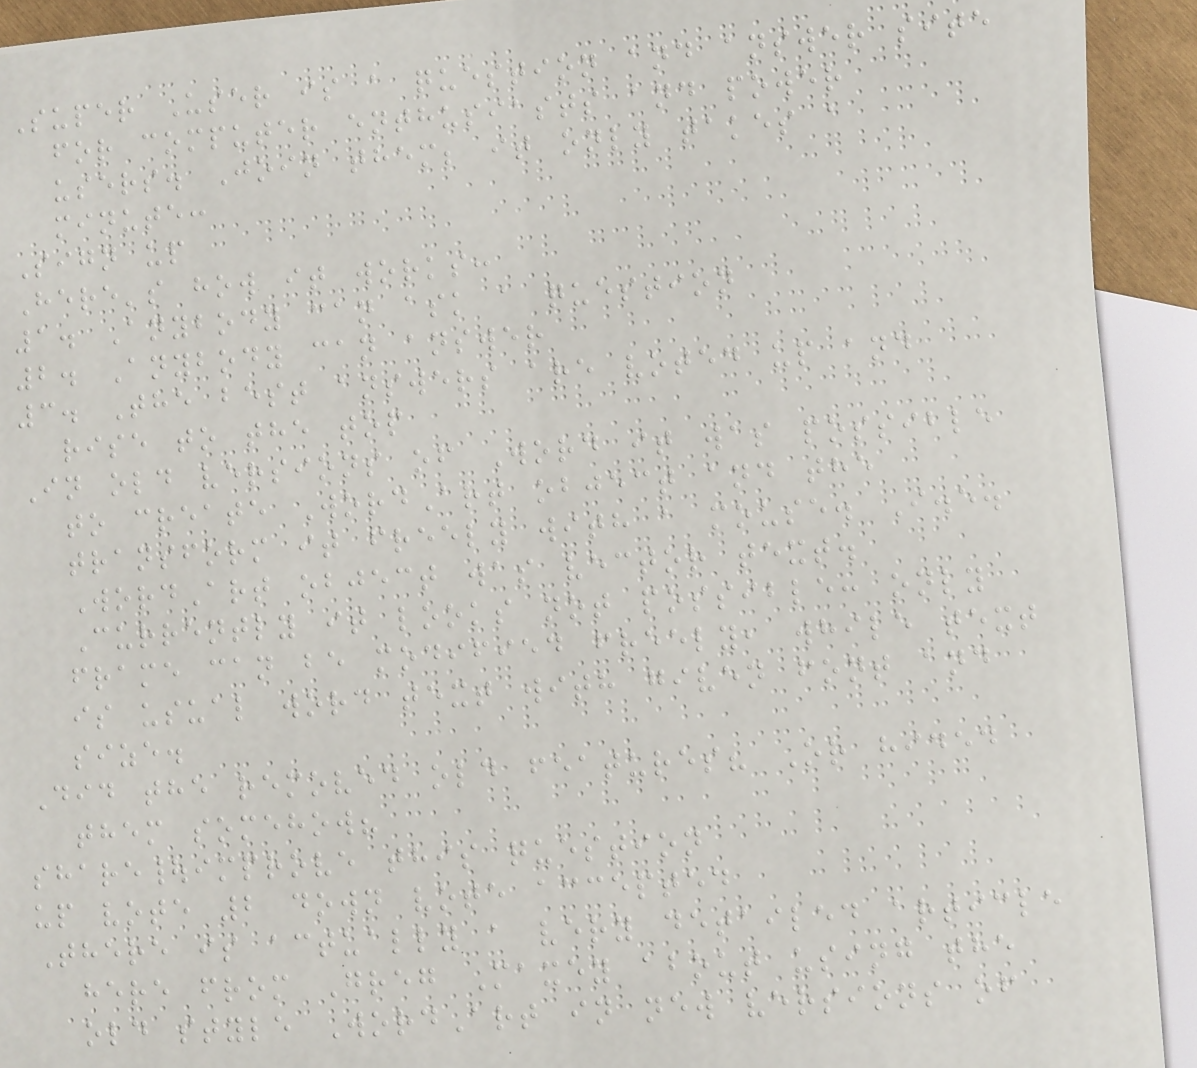Super User is a question and answer site
for computer enthusiasts and power
users. Join them; it only takes a
minute:
Sign up
Here's how it works:
1. Anybody can ask a question
2. Anybody can answer
3. The best answers are voted up and
rise to the top
In old versions of Word it was possible
to create WordArt object and the
transform it freely with a mouse. I.e.
WordArt object was vector text.
Currently it looks not possible: only
frame can be modified freely, while text
is usual word text with given font and
size.
Did the removed old features? Or hided
them somehow?
share|improve this question
up vote 2 down vote accepted
There is actually a very detailed article
here from Greg Maxey about using the
old style WordArt in new versions of
